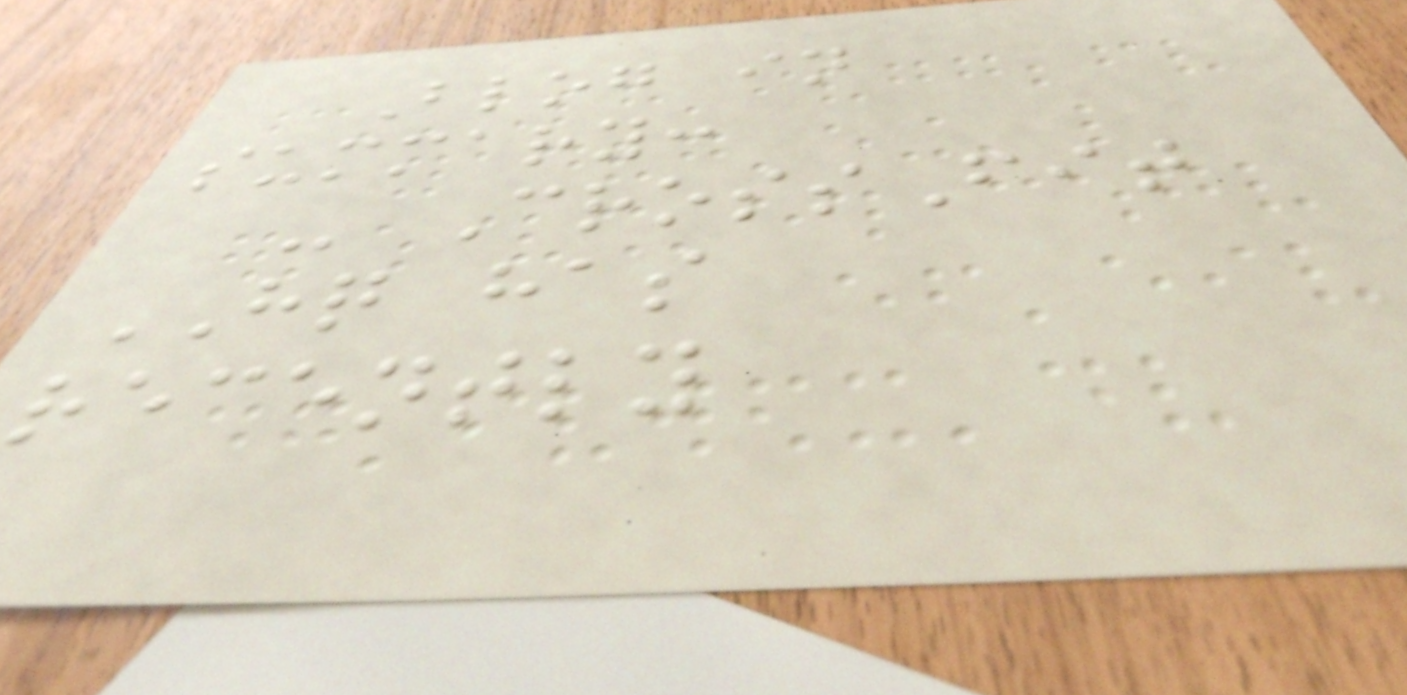Blog in
summary:
- CrossFit
HQ has
recently
